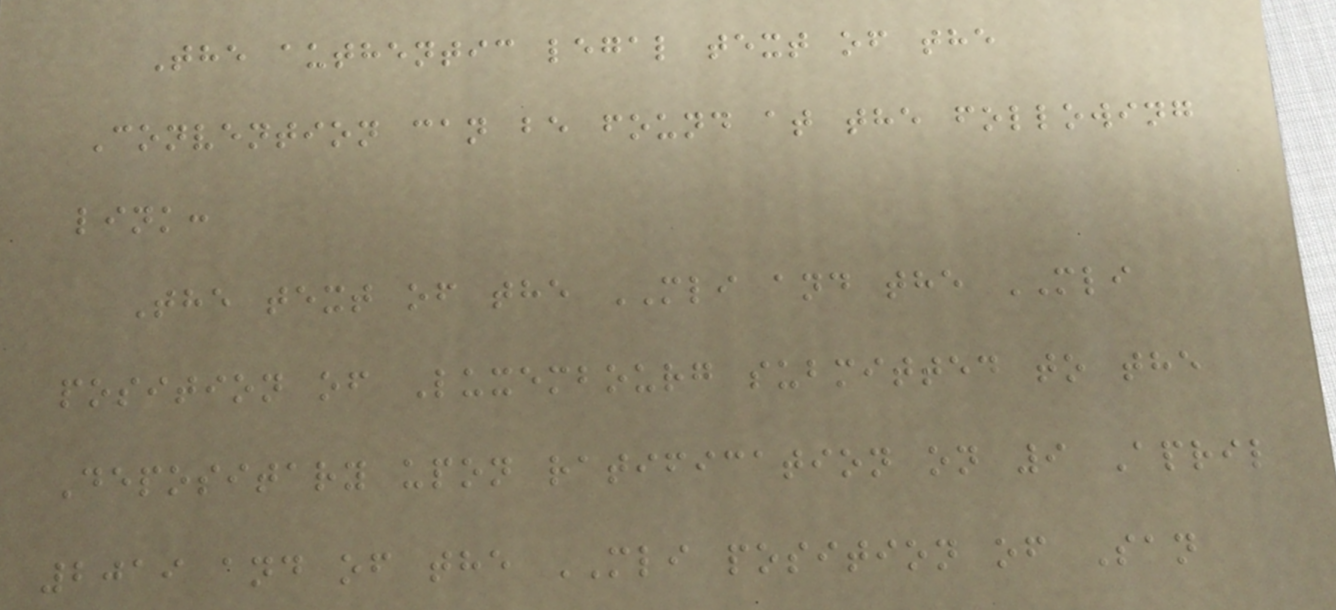The authentic legal text of the
Convention can be found at the following
link:
The text of the MLI and the MLI
position of Luxembourg submitted to the
Depositary upon ratification on 9 April
2019 and of the MLI position of San
